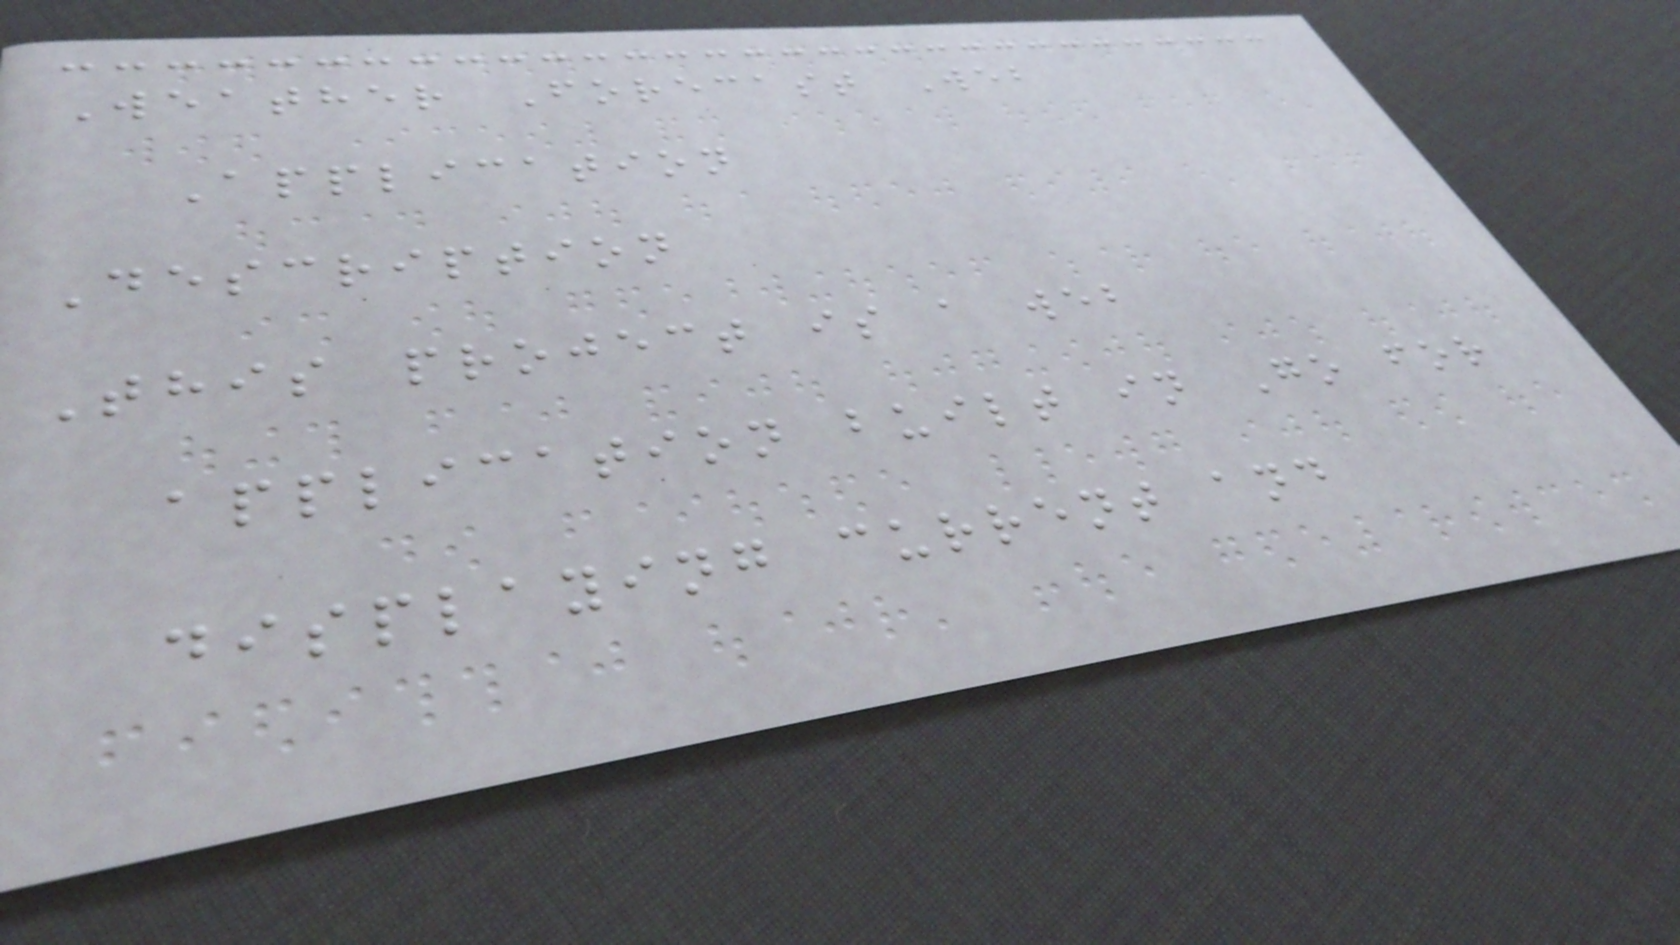Weather Forecast Web
Application
Description
This project is a web
application built in Go for
displaying current and
